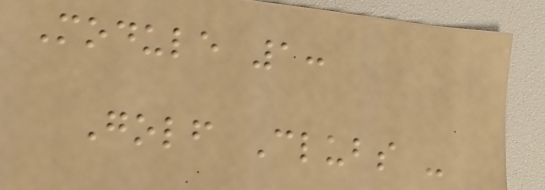Module 1:
Golf Clubs -
